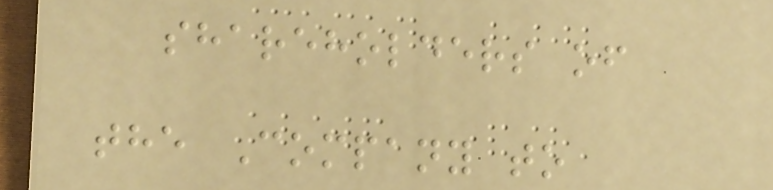shareholders of
the Company to
